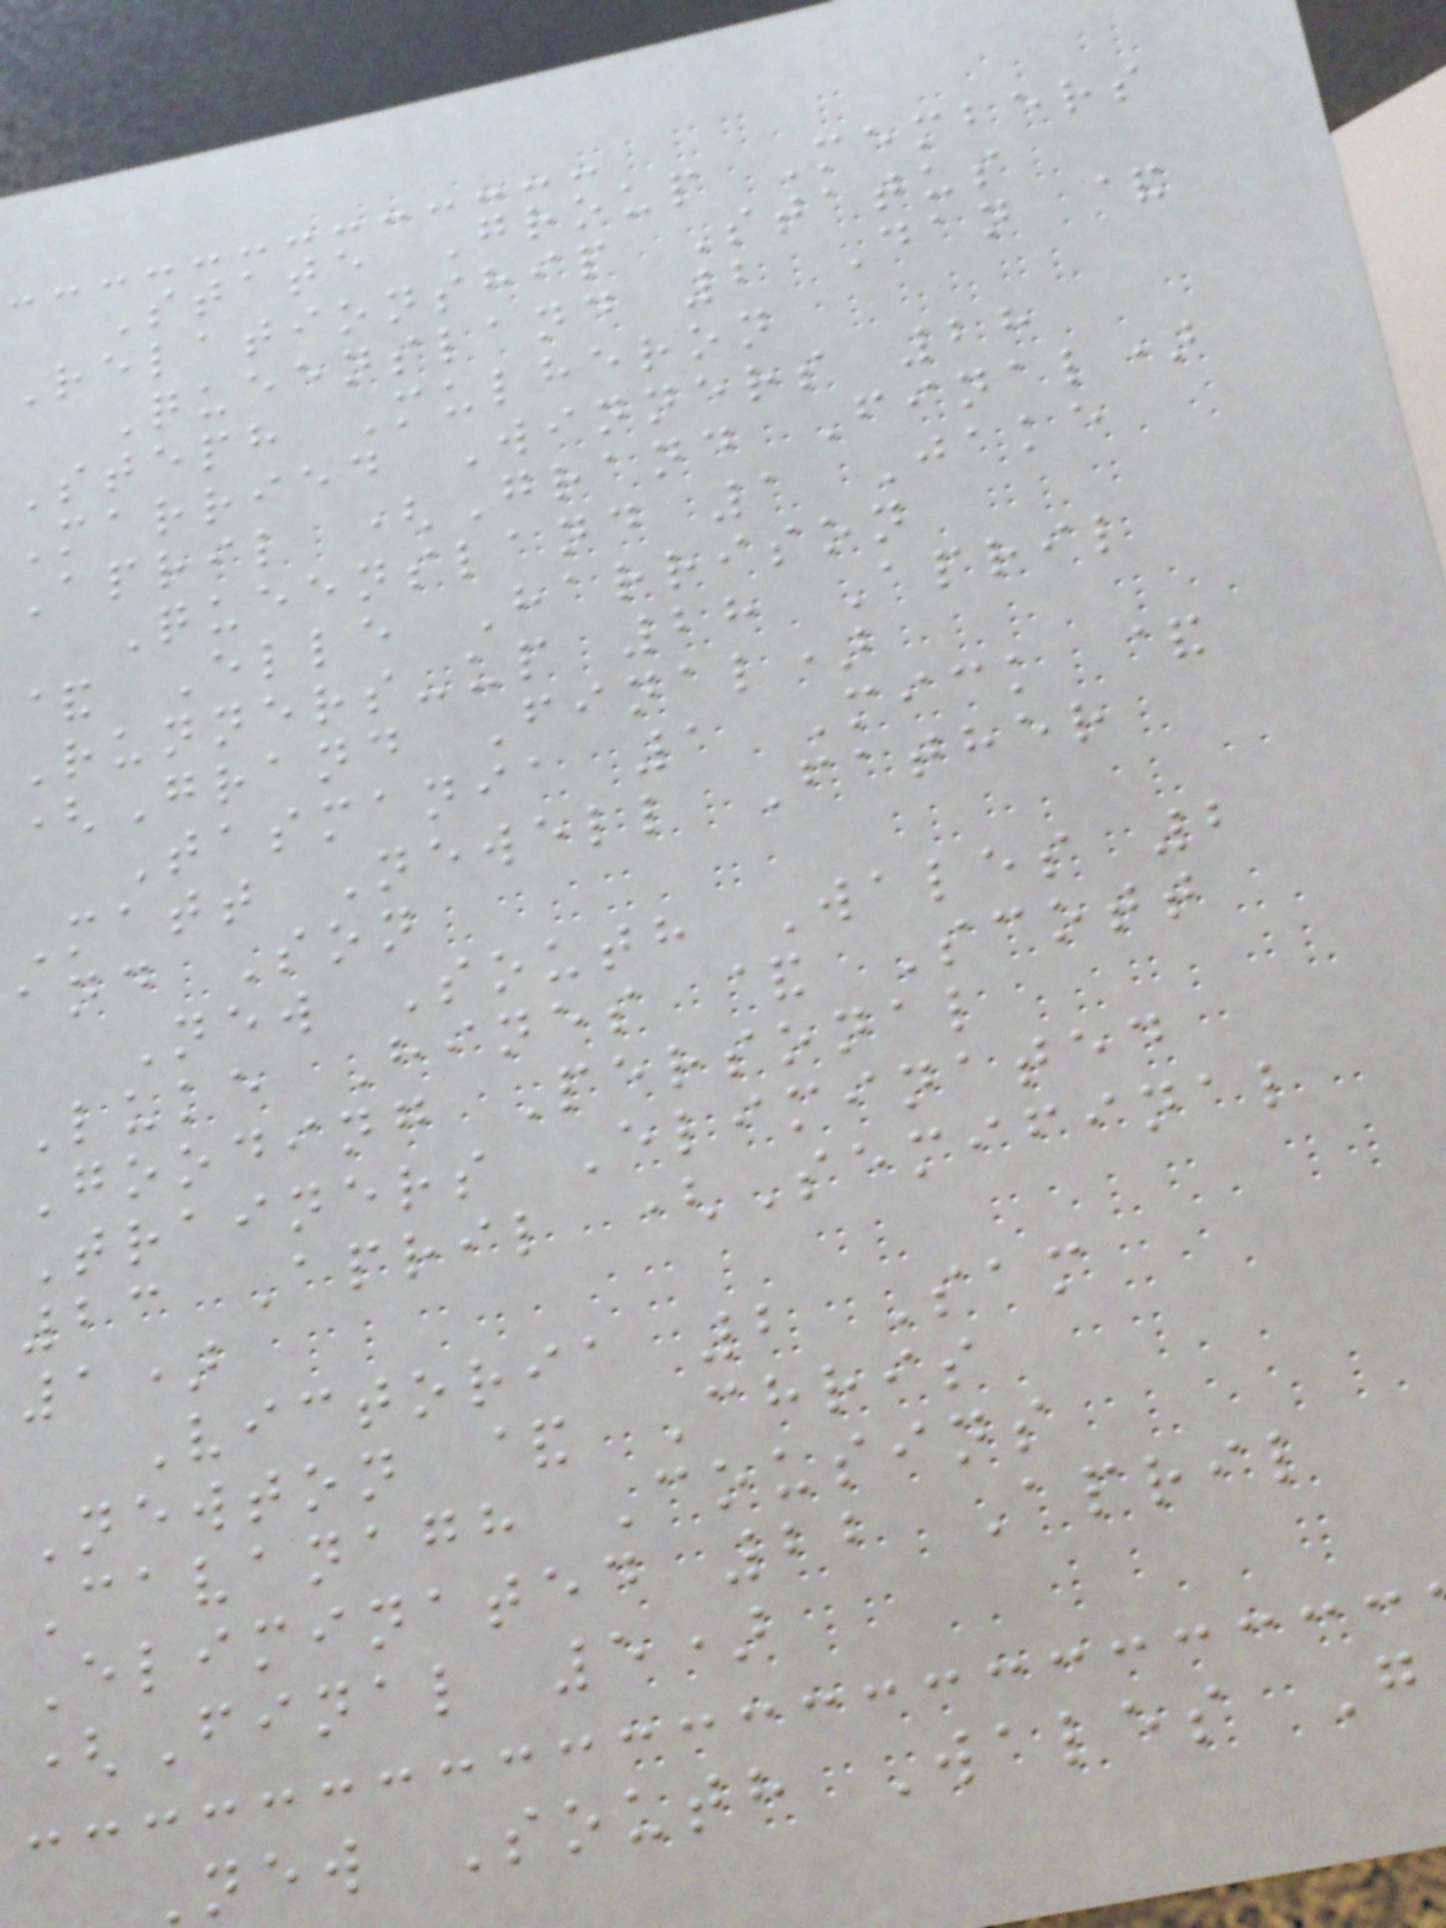State Group Members
Relationship Status
Queensland 2 Dan &
Steph Mulheron
Married Winners 28
April (Grand Final)
Queensland 1 Jake
& Elle Harrison
Runners-up 28 April
(Grand Final)
Tasmania 1 Mick &
Matt Newell Father
and Son
New South Wales 2
Luke Hines & Scott
Gooding Personal
Trainers Eliminated
23 April (Semifinal
1)
Victoria 2 Sam
Newton & Chris
Cavanagh Cousins
Eliminated 22 April
(Final 5)
new South Wales G
